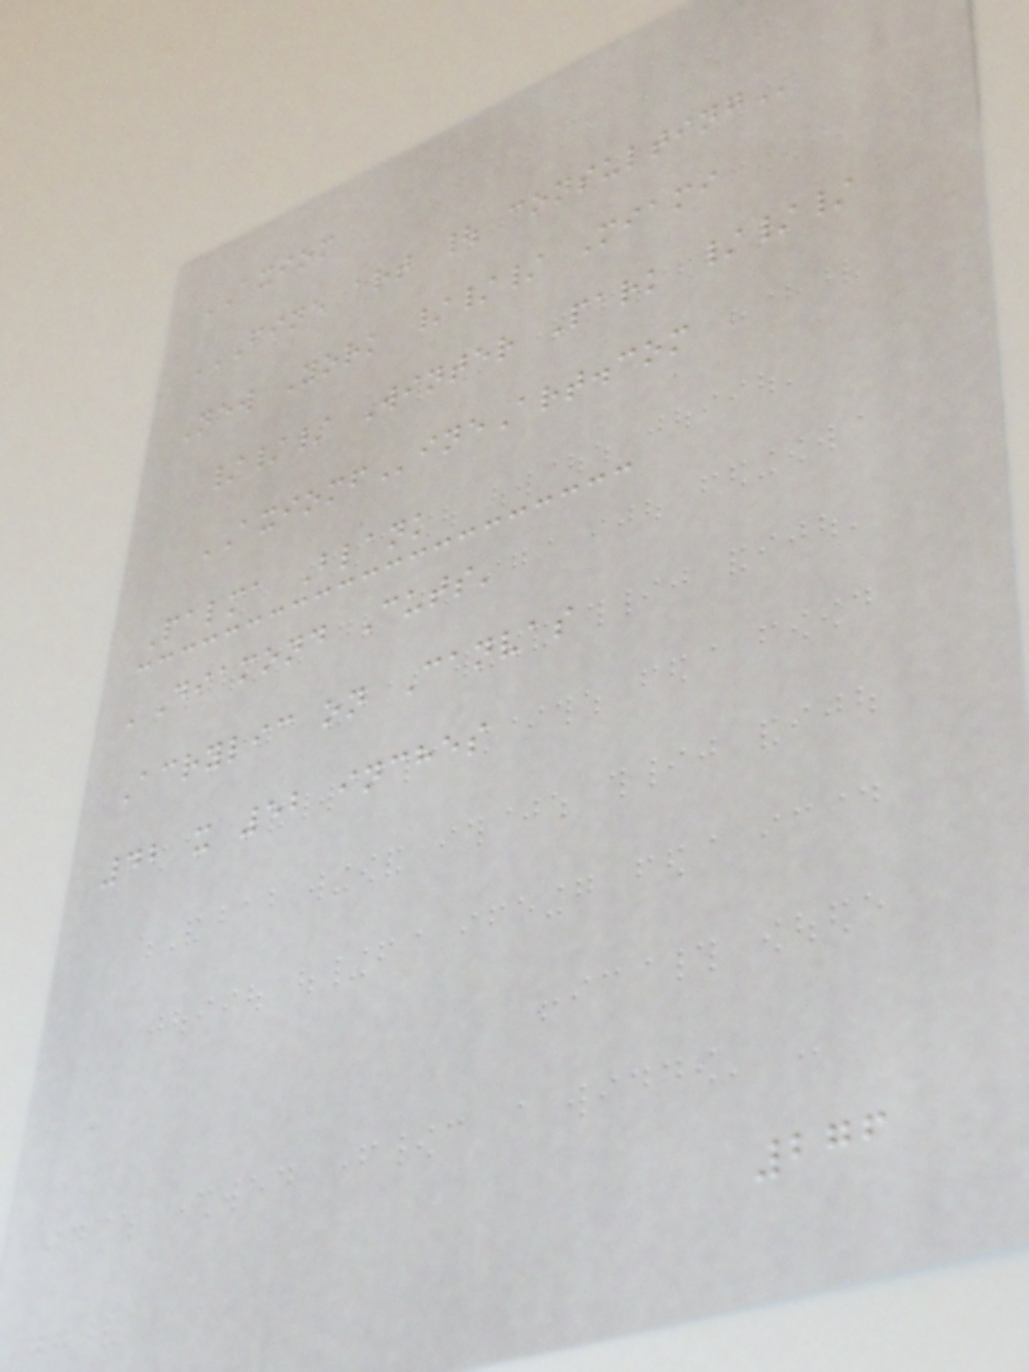AXIOM
FINE ART | CONSULTING
New York /// Miami
/// Winter Park ///
AXIOMFineArt.com
Palma Blank
'Diamond Cuts'
Acrylic on Canvas
42 x 52 inches
276
